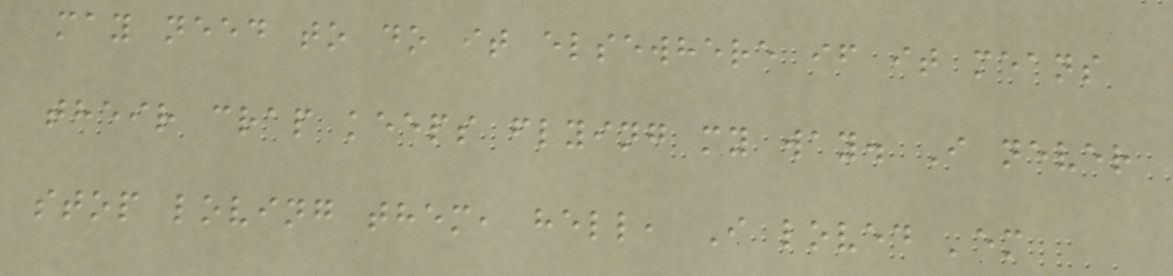may need to do it elsewhere if it means
their crap keeps flying my way. I never
stop loving them, hell, I loved 'em
